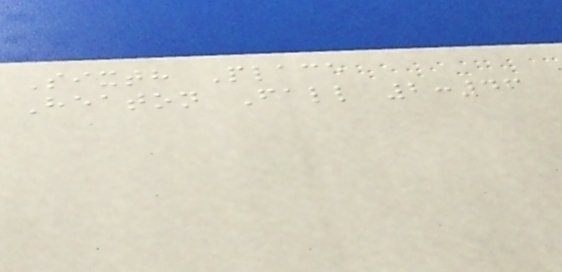Sixth Place
Heaton Fall 2:46
